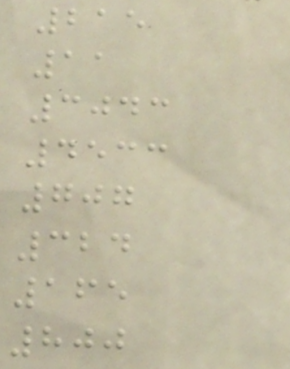215
11
3043
4533
707
324
165
800
